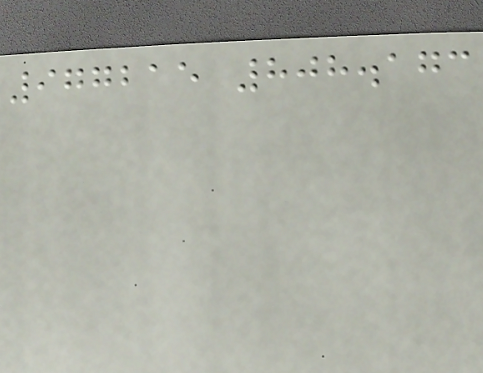977215 808.173
